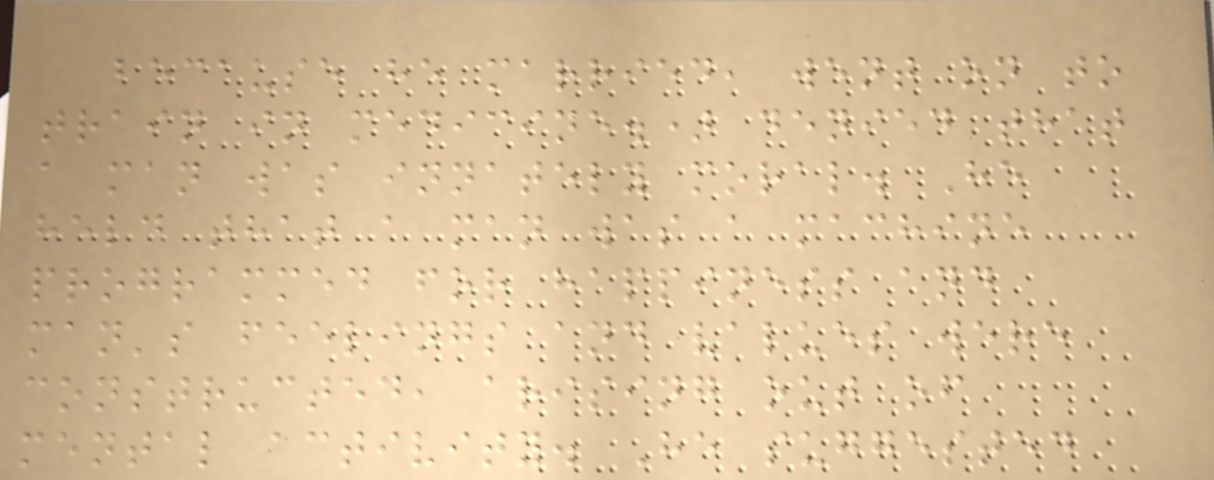because he married, went on to
train in medicine.) denied that
a man was innately moral. He
held that a man was a machine
programmed for happiness and
man's feelings and values were
constructed, arising out of
mental activity. He suggested
